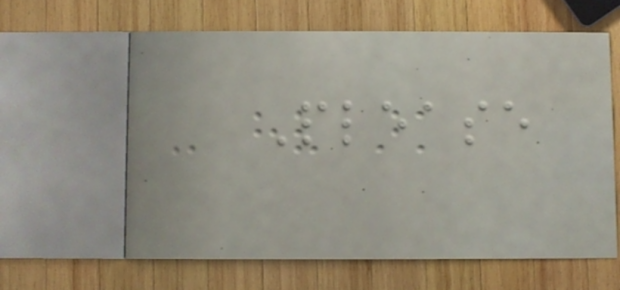Please
